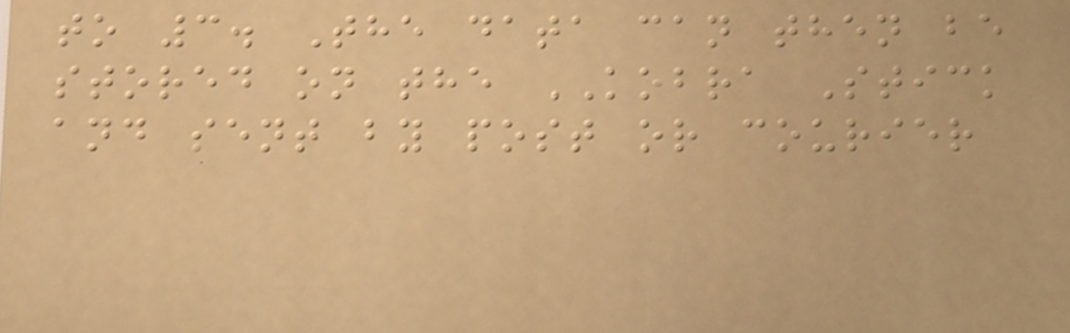to 3. The data can then be
stored on the KOBRA Stick
and sent by post or courier
